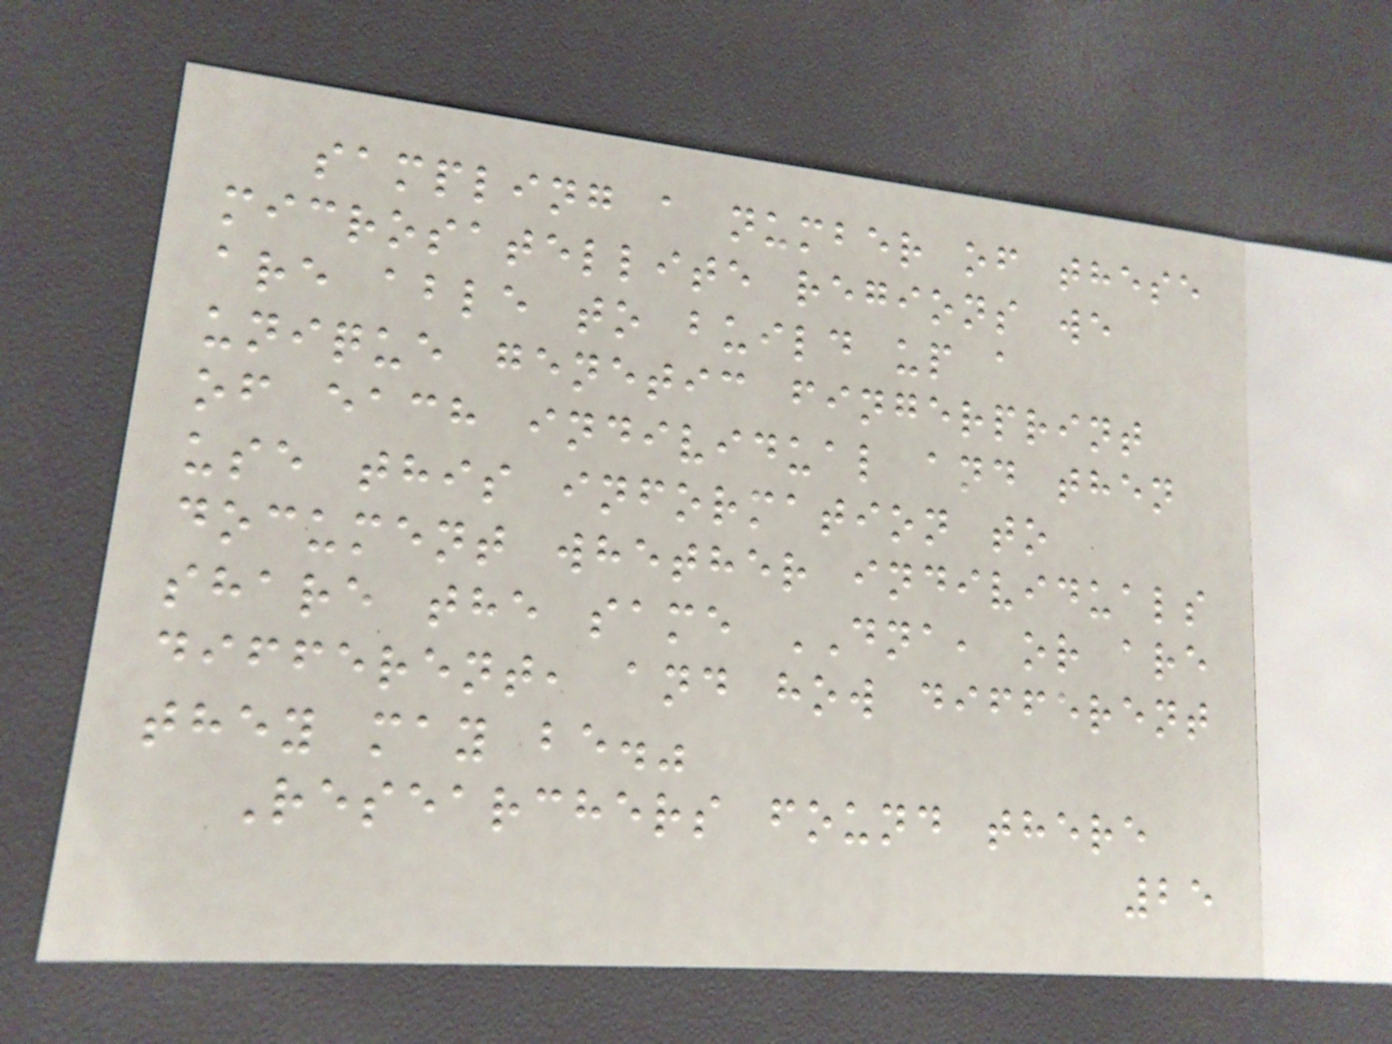sampling a number of these
microsatellite regions we
are able to build up a
unique genetic fingerprint
of each individual and then
use this information to
document whether individuals
share the same DNA, or are
different, and how different
they may be."
Researchers found there
25
